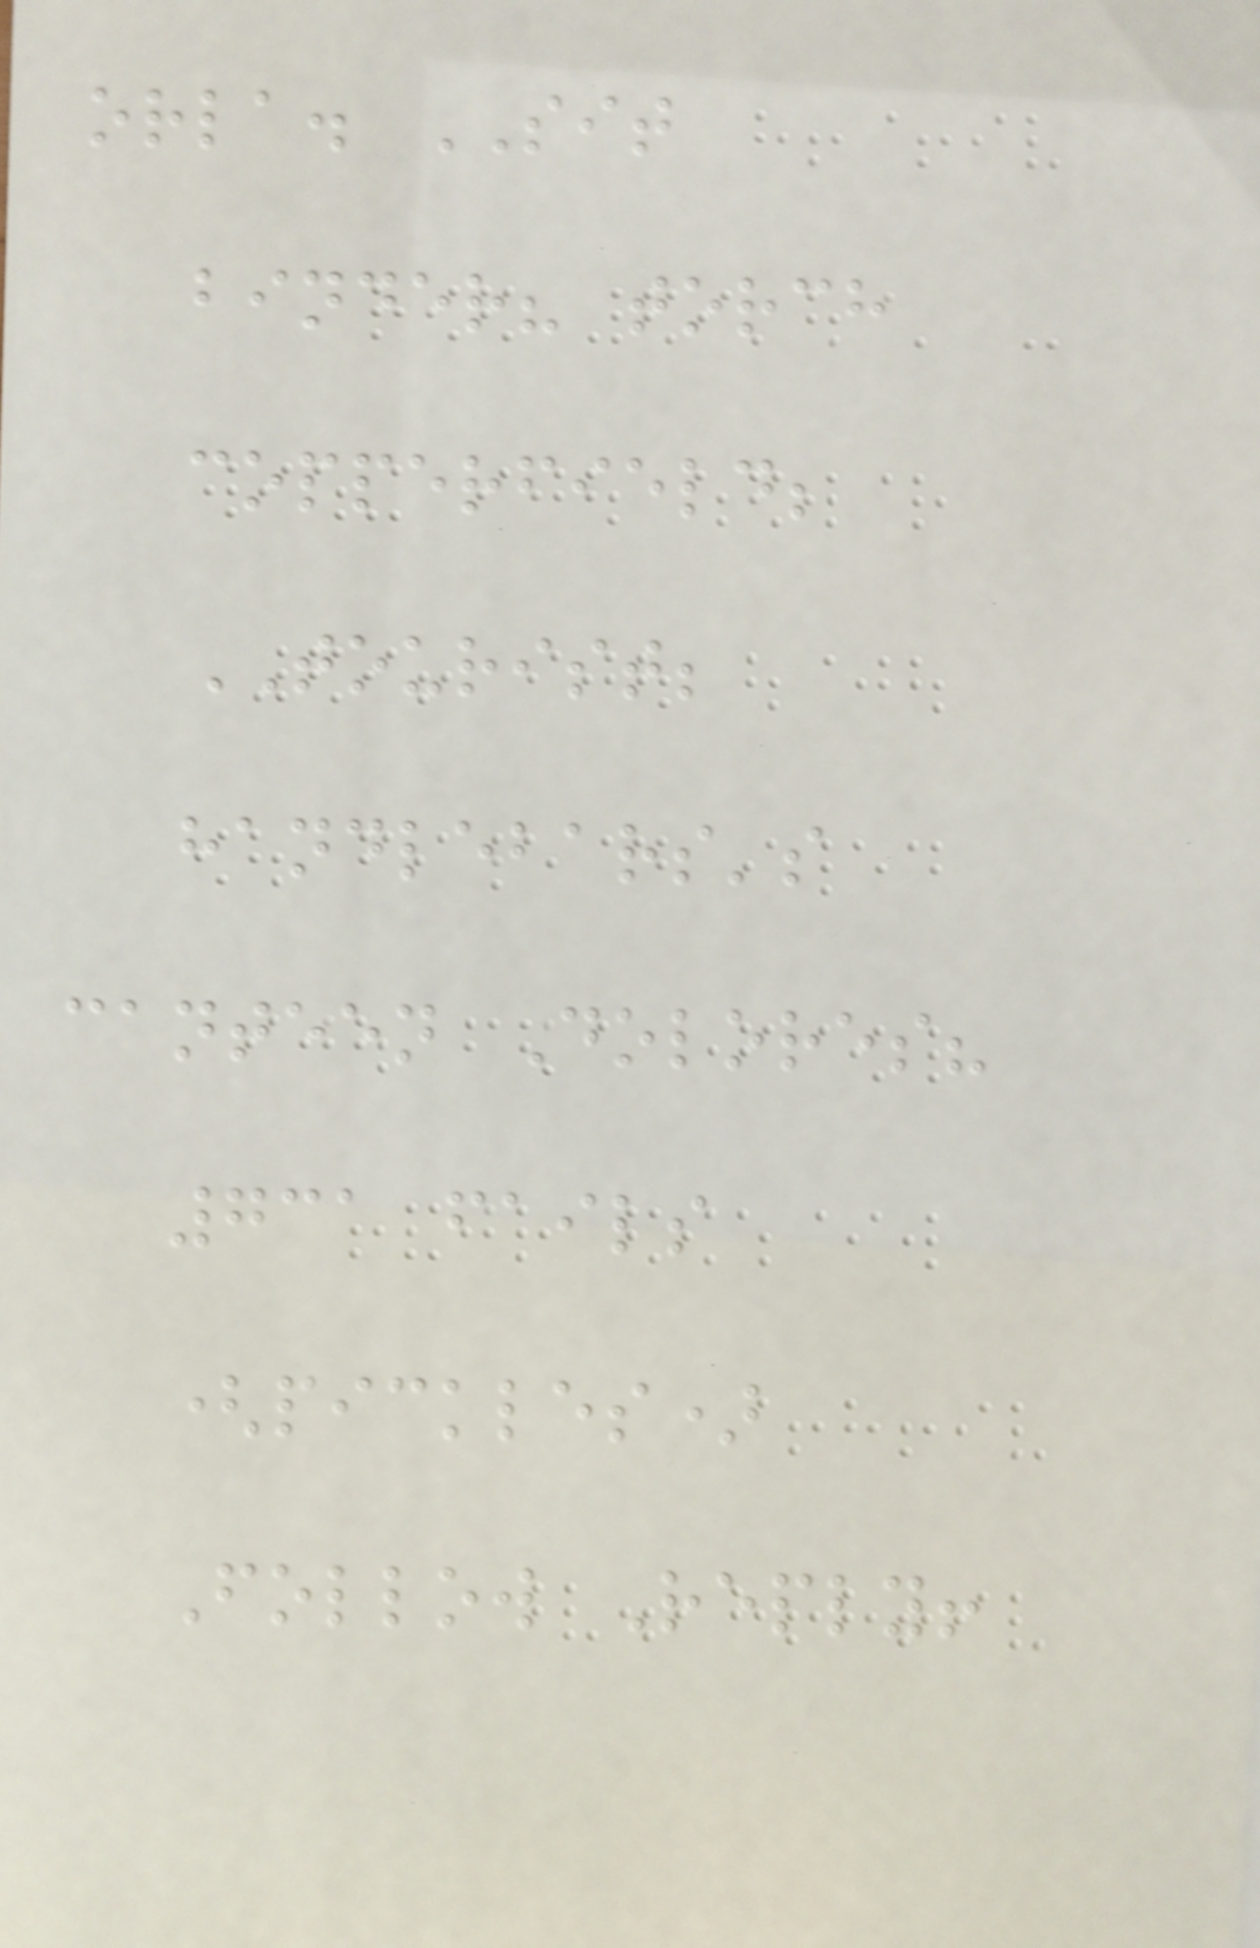orla. SIT
binder? torch
copperfield;
TOURIST;
handlebars's
canteen Dolores?
731 fails
(pickles)
Follow Reply!
